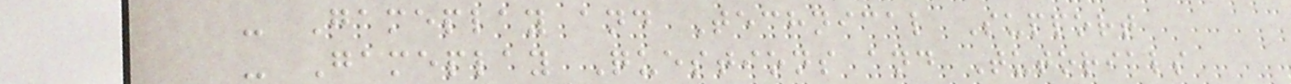- Gameplay and Technical Support
- Gameplay Questions and Tutorials
